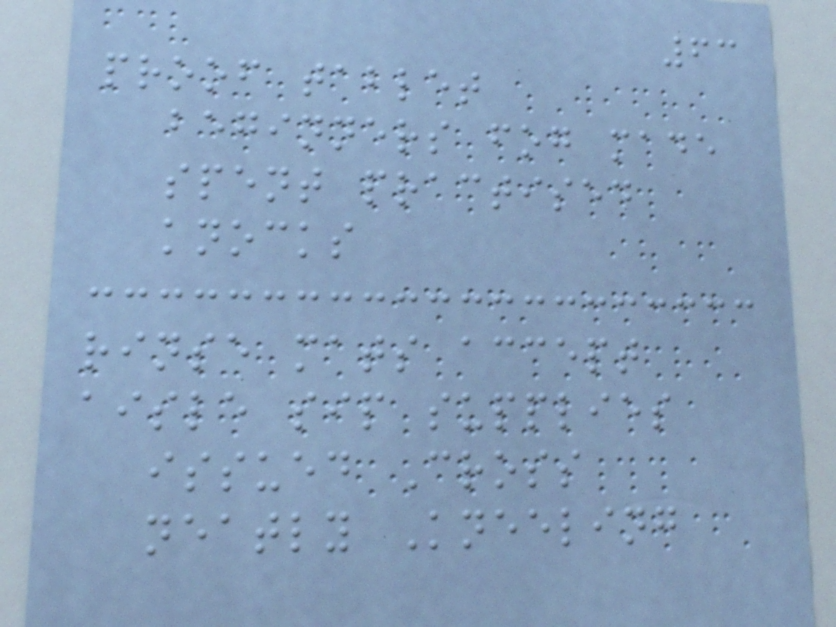63
proof tablet
beginners fog made
spent practised
knocks
rinse mats accept
aisle sip supplies
issued Cross
neatly Kneeling
